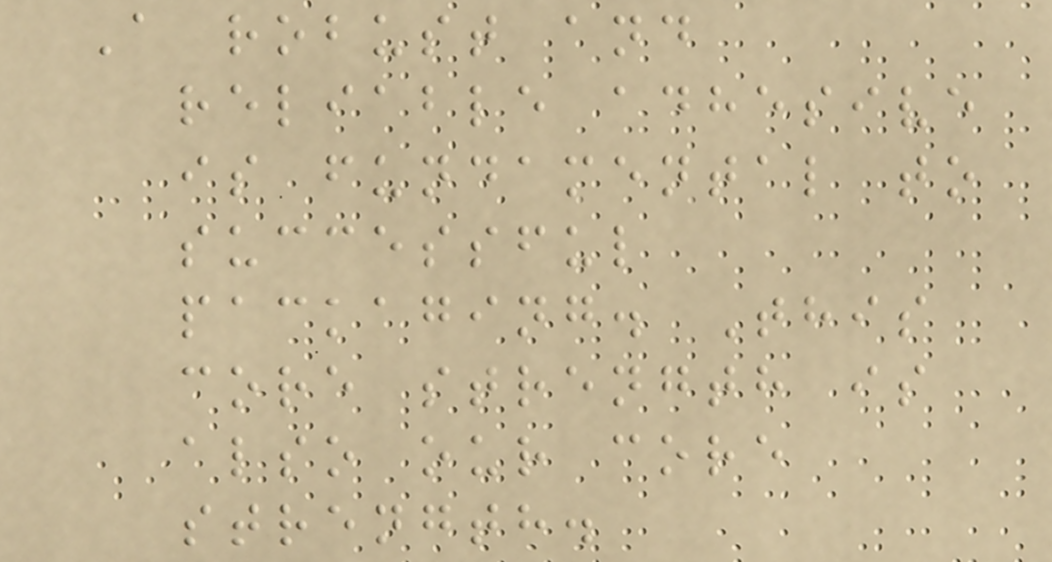A robust and
reliable adhesive
is fundamental to
successful
packaging. This
core strength is
also our core
strength.
